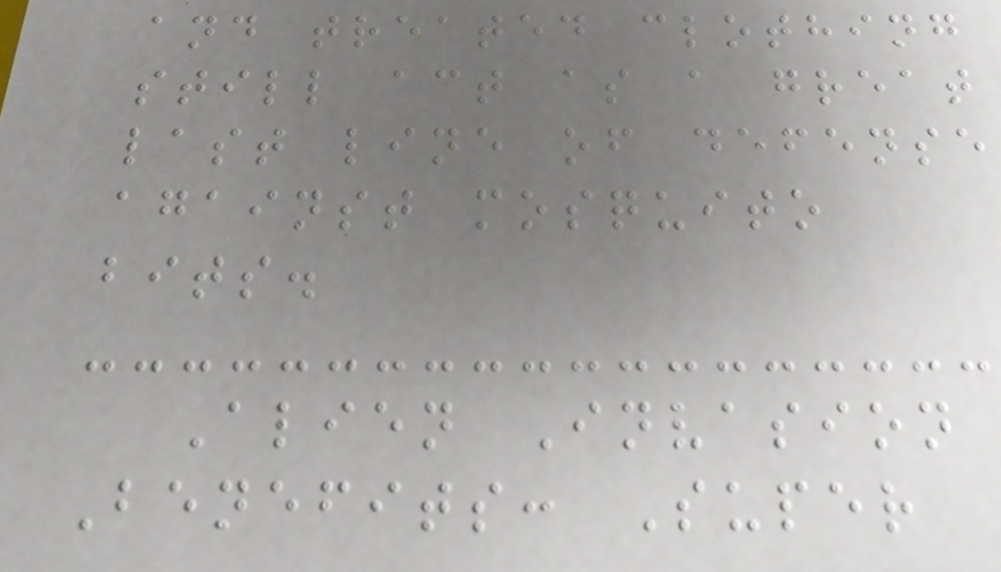and treated clothing
still act as a great
last line of defense
against mosquito
bits.
Alien Invasion
Benefits: Super
